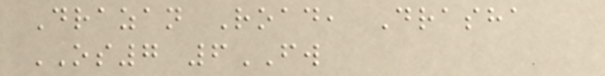Drazan Road, Drasha
OS7 6FW
